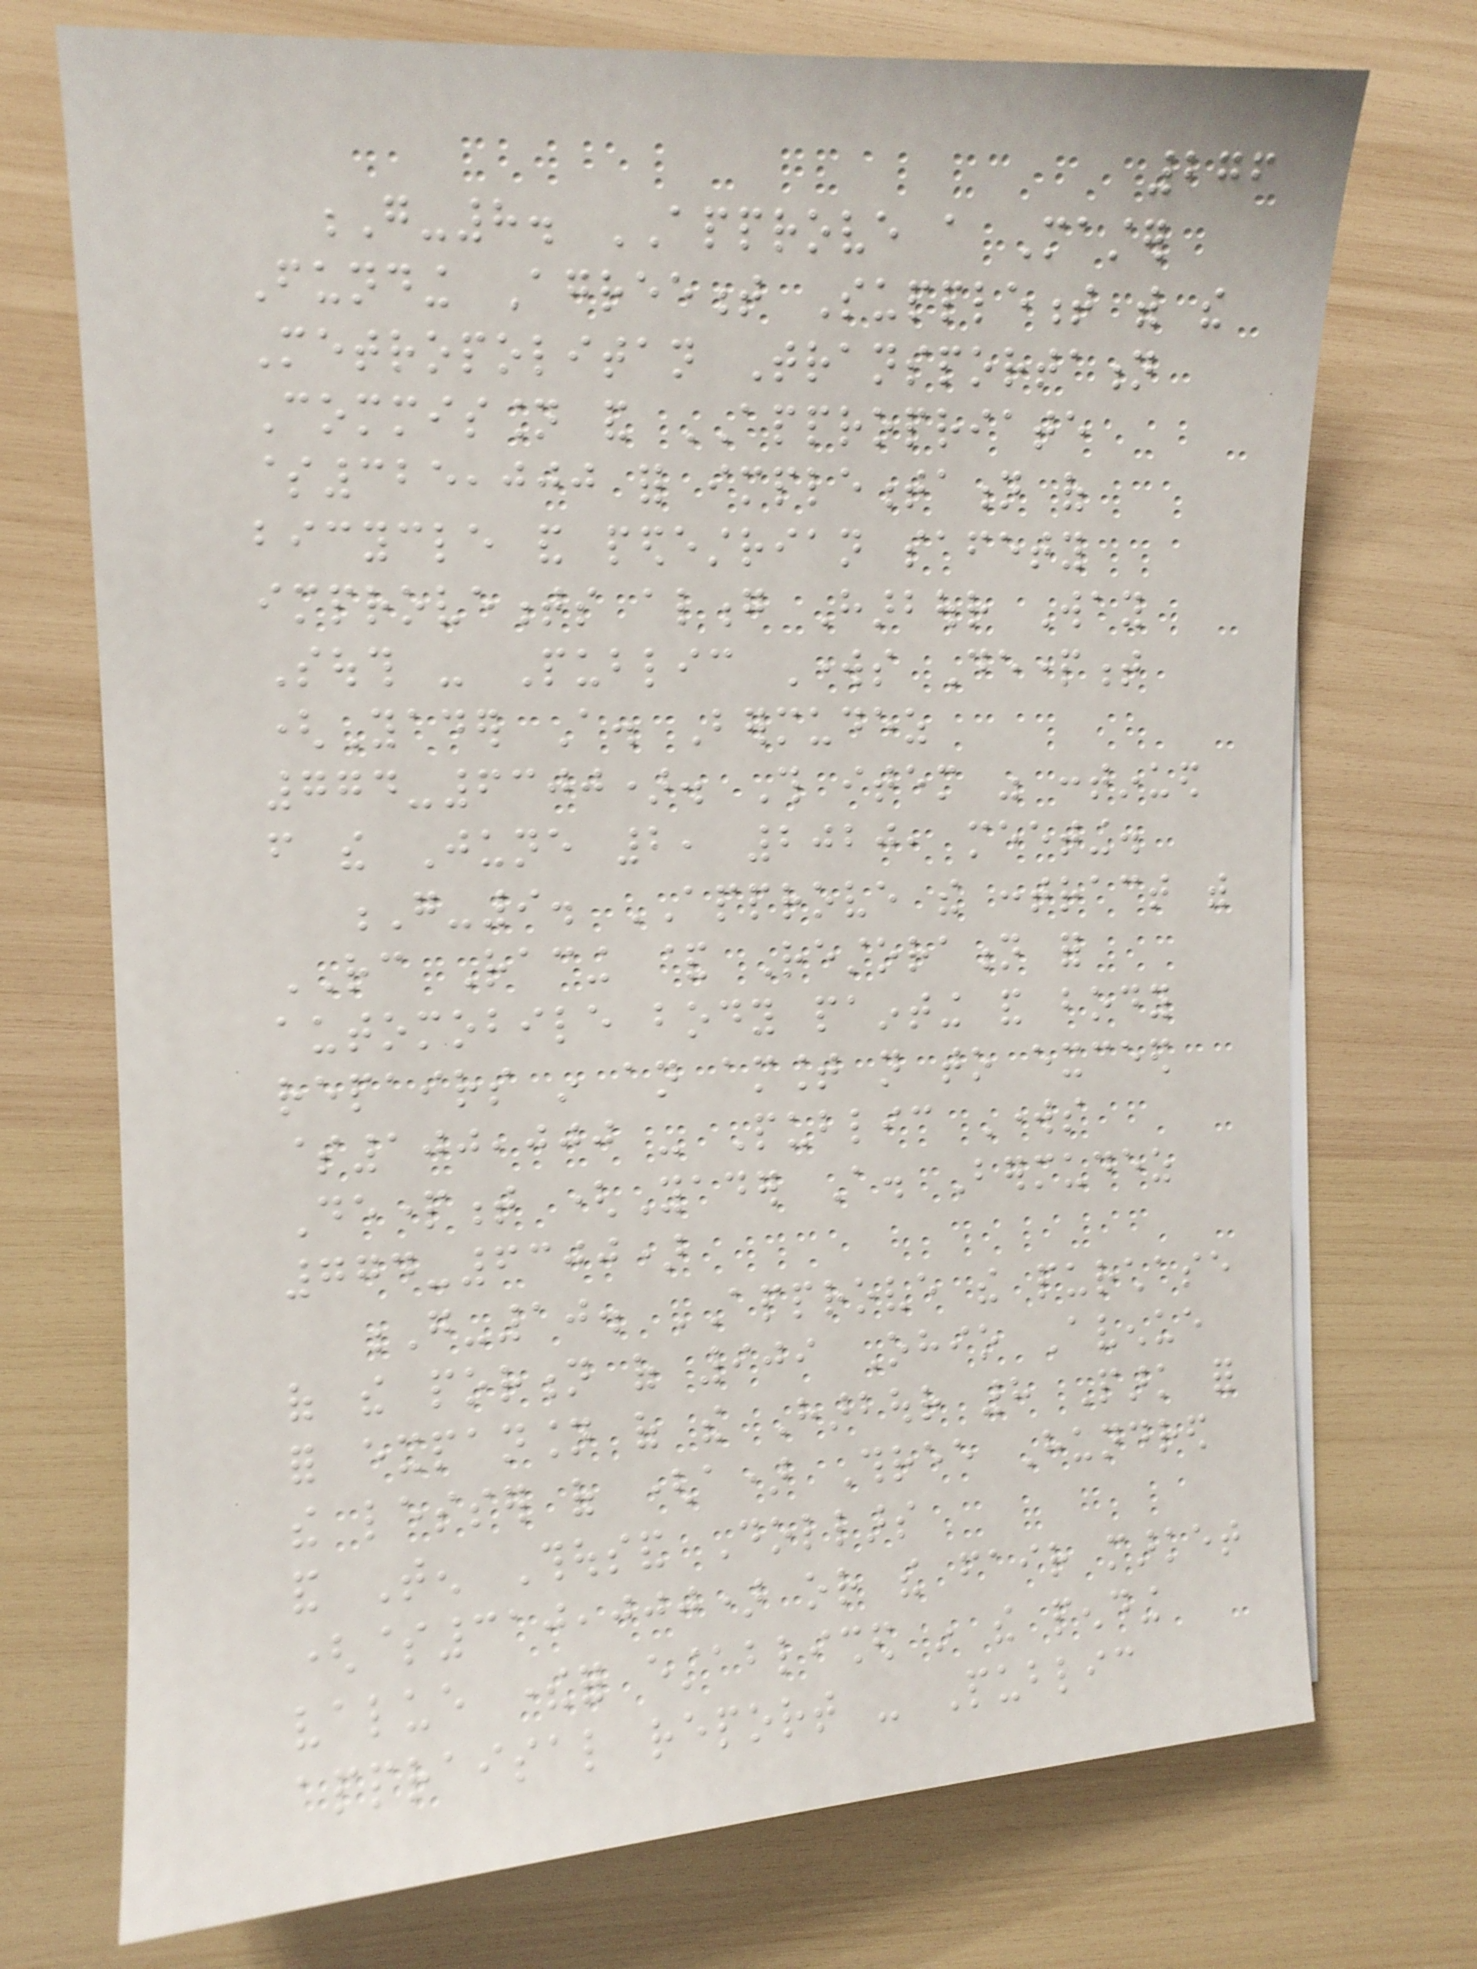276
G-8. APPROVE a Master
Funding Agreement Supplement with the
Metropolitan Transportation
Commission and APPROPRIATE
$325,000 for implementation of
bicycle and pedestrian safety
improvements along Harbour Way
South - Public Works Department
(Yader A. Bermudez
774-6300). This item was continued
from the June 2, 2020, meeting.
G-9. APPROVE the contract with
RC Racing & Restoration for
automobile body painting and body
repairs in an amount not to exceed
$100,000 - Public Works
Department (Yader A. Bermudez
774-6300)
G-10. APPROVE the purchase
of the portion of 909 Ohio Avenue
for expansion of the Harbour 8 Park for
the lesser of (a) Three Hundred
and Ten Thousand Dollars
($310,000) or the fair market
value therefor established in the pending
appraisal report - Public
